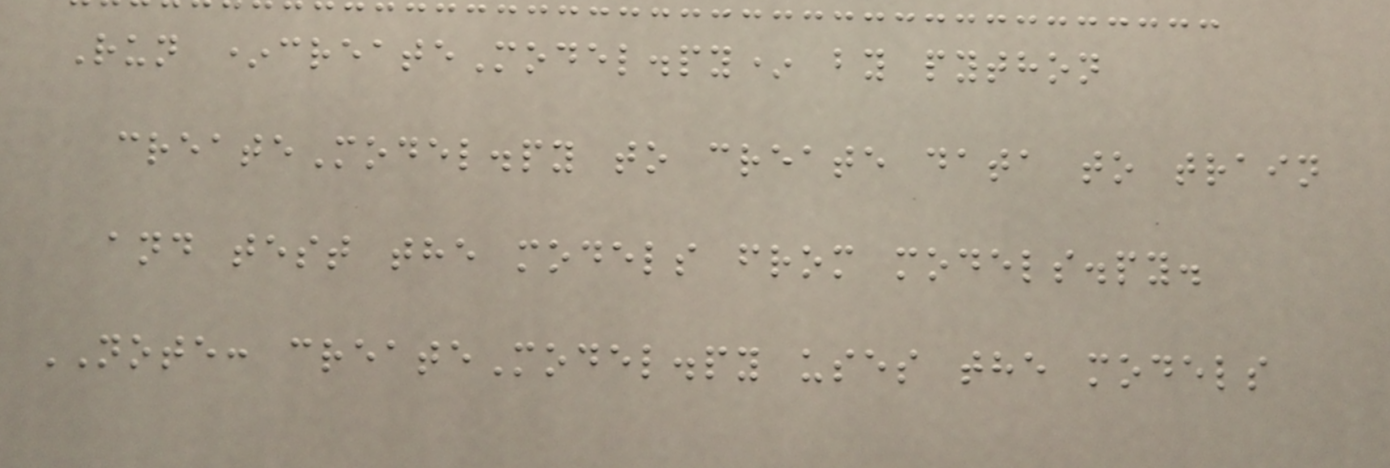Run *createModel.py* by python
createModel.py to create data to train
and test the models from models.py.
NOTE: createModel.py uses the models
